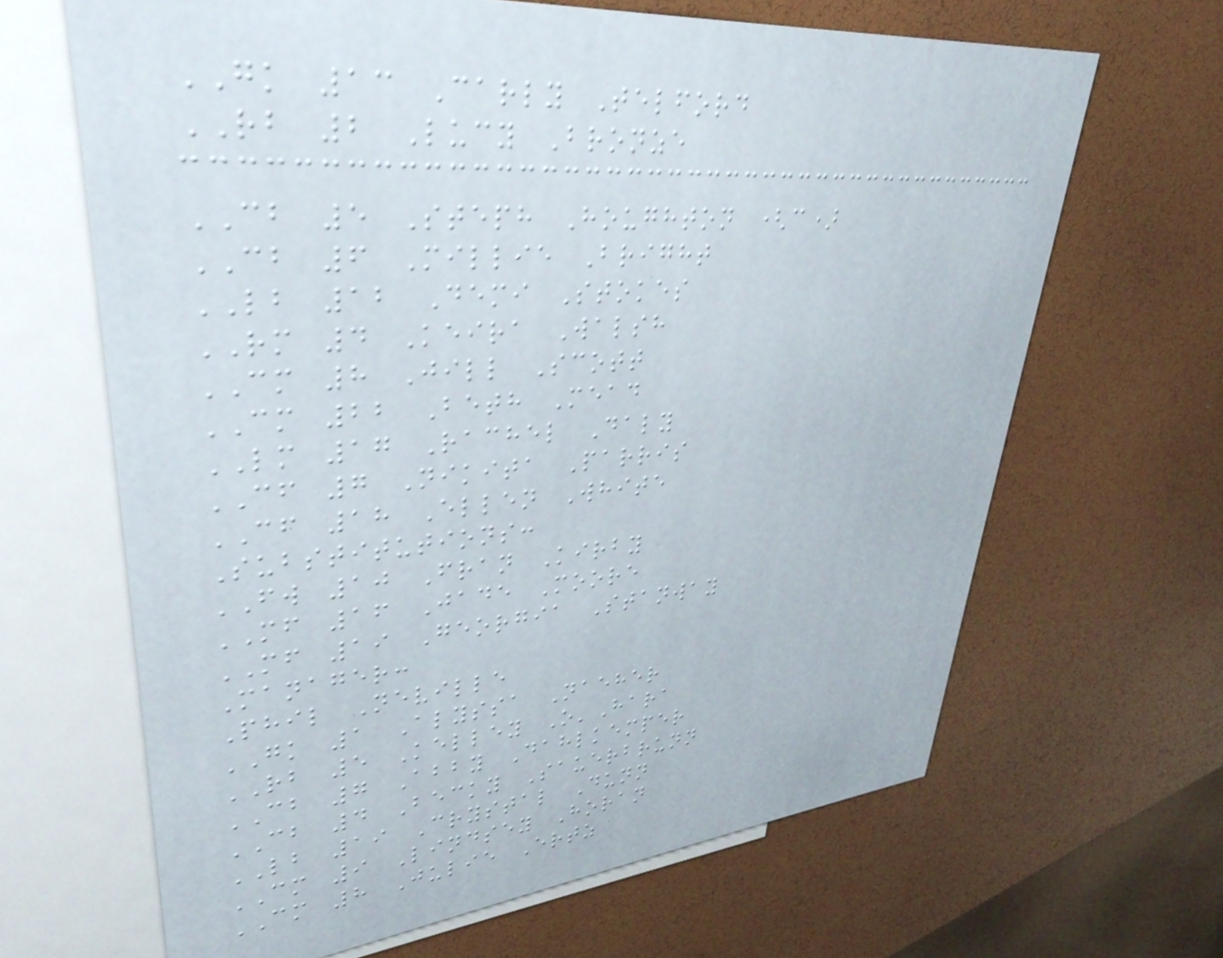GK 13 Carly Telford
RB 2 Lucy Bronze
CB 5 Steph Houghton (c)
CB 6 Millie Bright
LB 12 Demi Stokes
RM 4 Keira Walsh
CM 8 Jill Scott
CM 22 Beth Mead
LM 17 Rachel Daly
CF 7 Nikita Parris
CF 18 Ellen White
Substitutions:
FW 10 Fran Kirby
MF 16 Jade Moore
MF 19 Georgia Stanway
Manager:
Phil Neville
GK 1 Alyssa Naeher
RB 5 Kelley O'Hara
CB 7 Abby Dahlkemper
CB 4 Becky Sauerbrunn
LB 19 Crystal Dunn
CM 9 Lindsey Horan
CM 8 Julie Ertz
